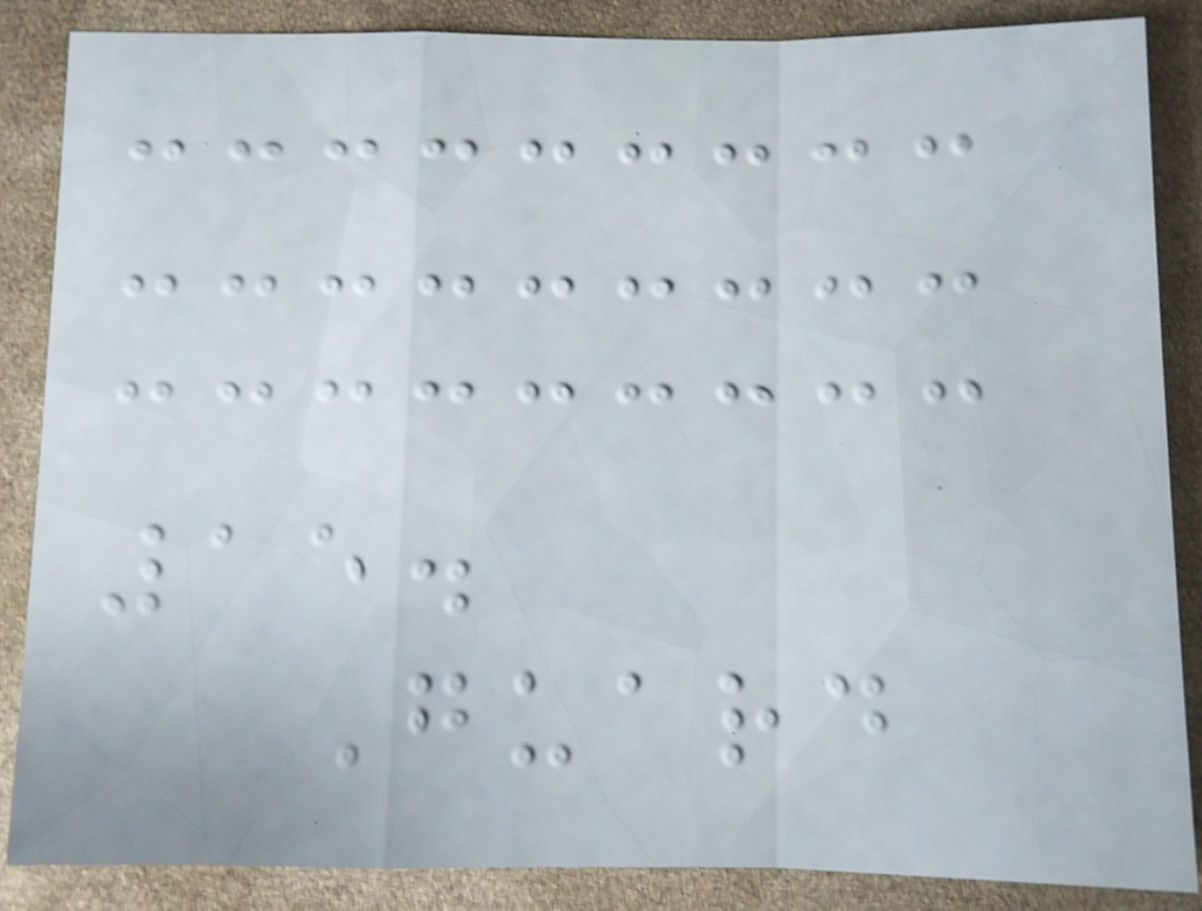15.
Guard
